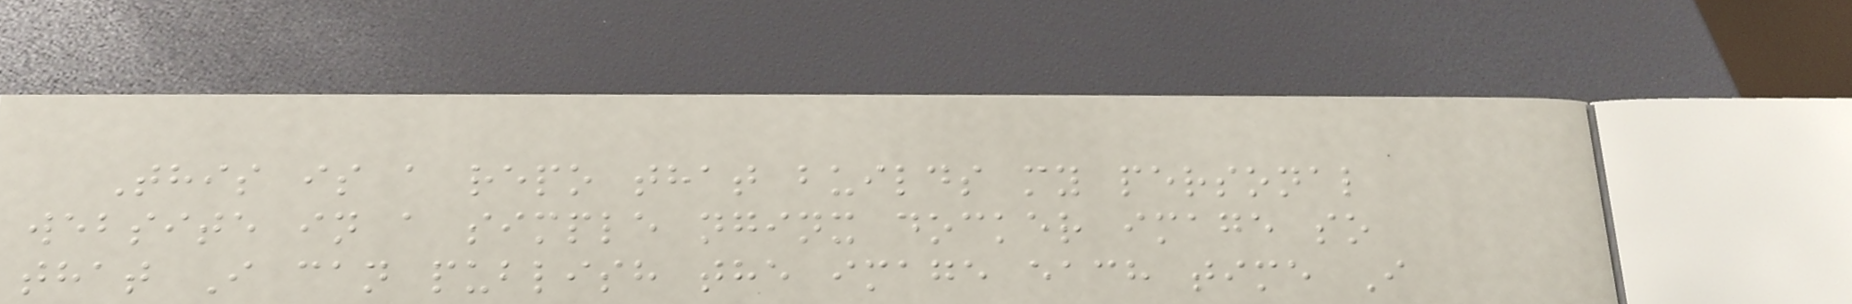This is a repo that builds my personal
website in a simple nginx docker image so
that I can publish the image each time I
